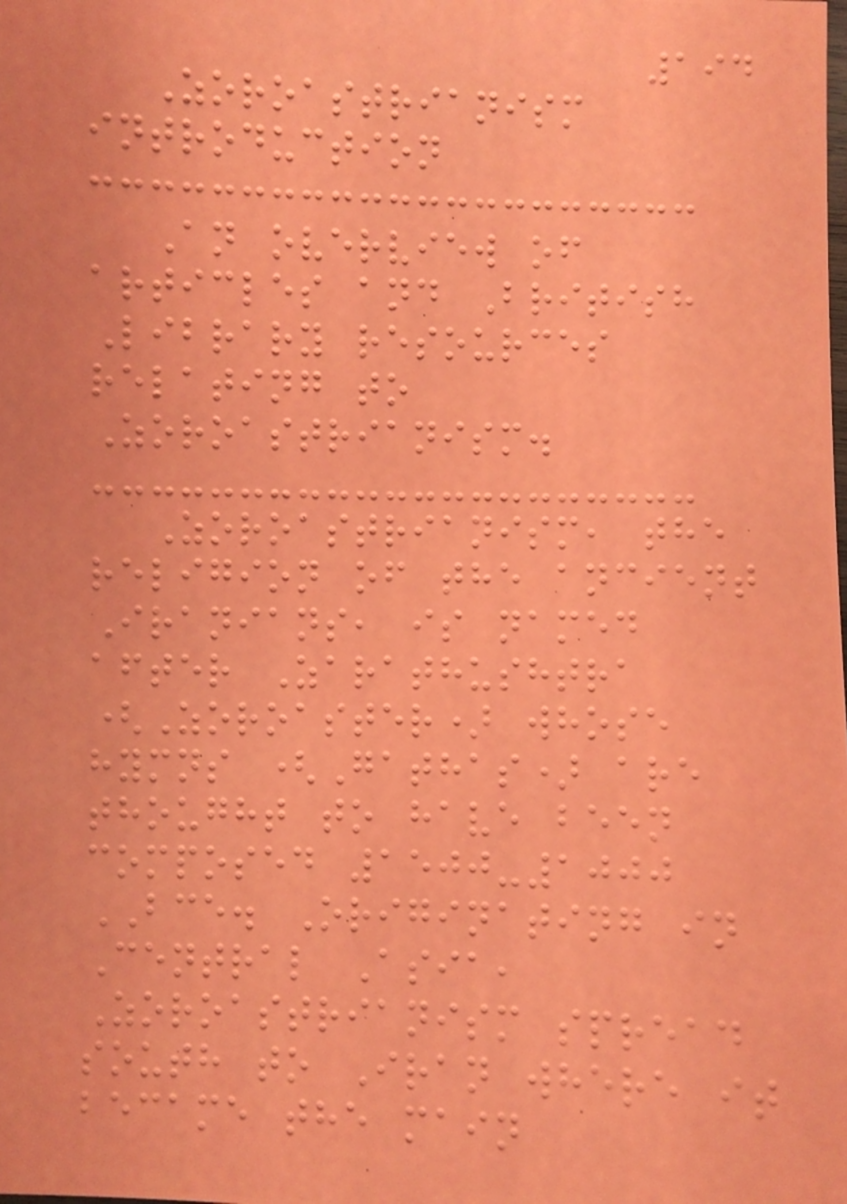194
Zoroastrianism
introduction
An overview of
articles and British
Library resources
relating to
Zoroastrianism.
Zoroastrianism, the
religion of the ancient
Iranians, is named
after Zarathushtra
(Zoroaster) whose
hymns (Gathas) are
thought to have been
composed 1500-1000
BCE. Originating in
Central Asia,
Zoroastrianism spread
south to Iran where it
became the main
